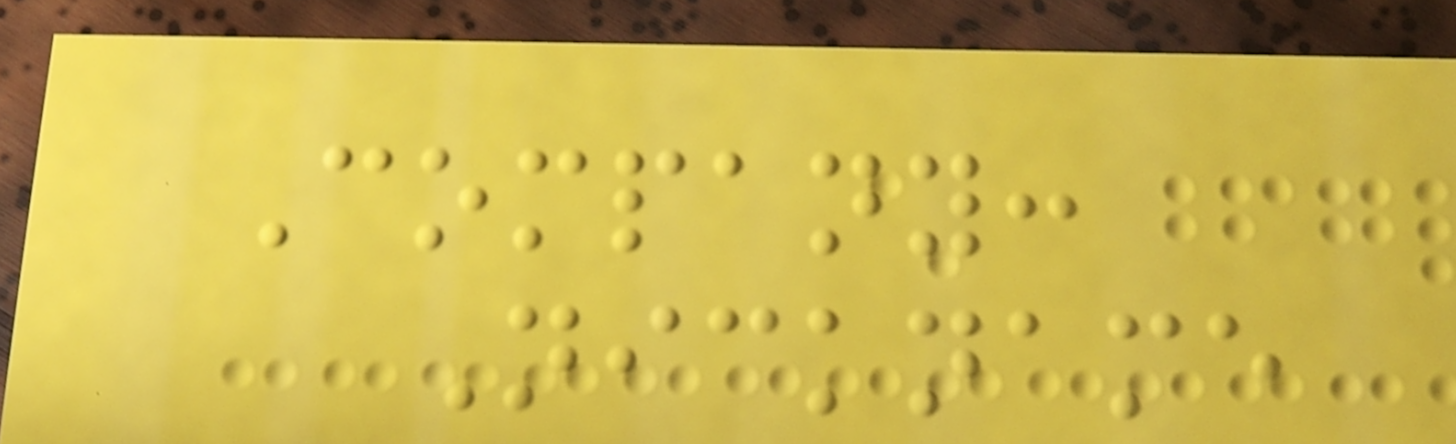Company:
Nickname
